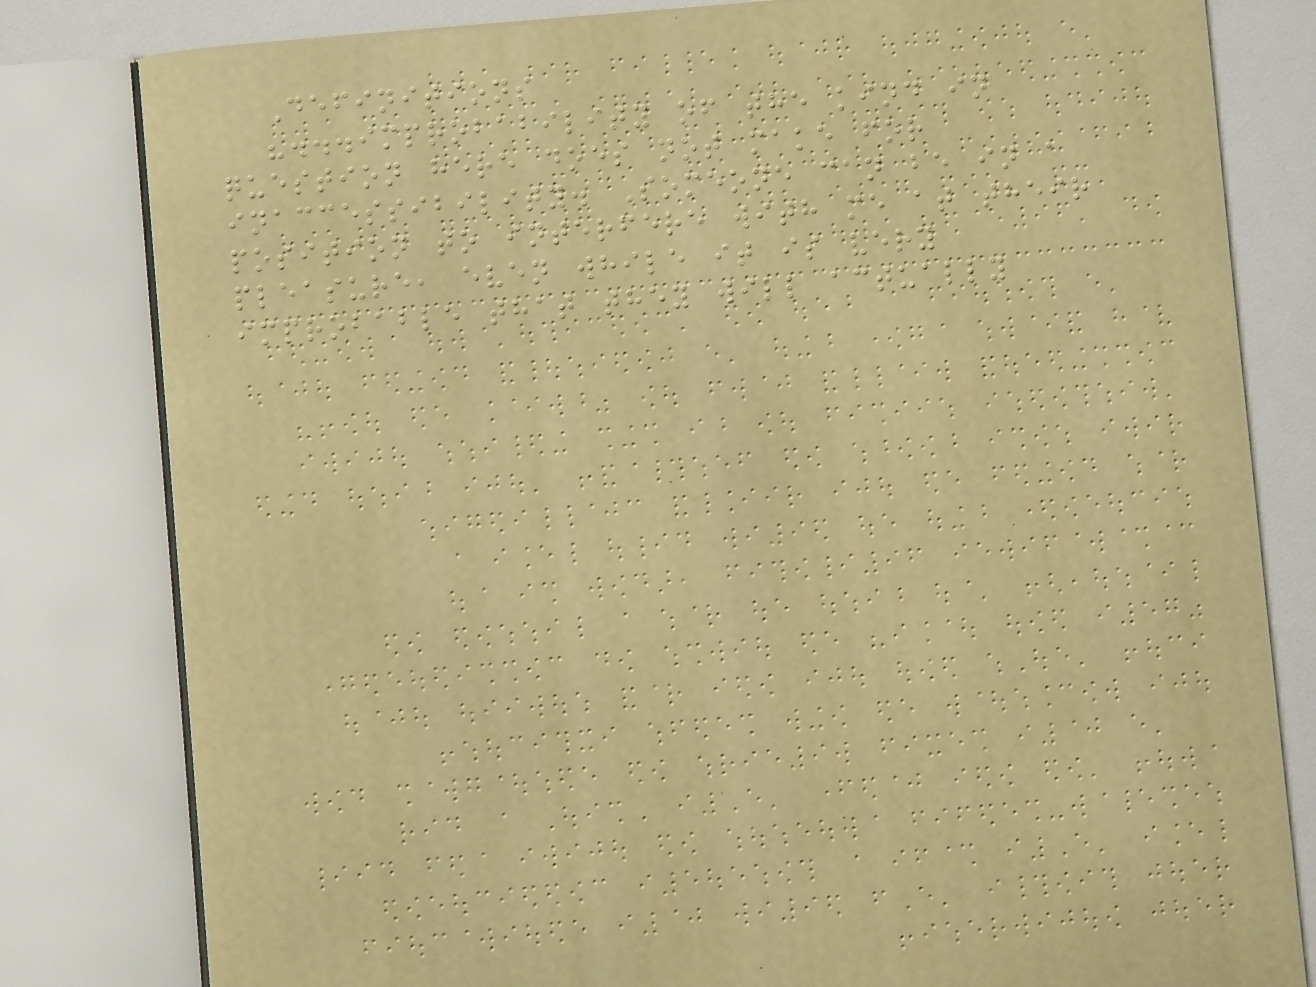Definitions
"...improbability of the kind in
question here does not make for
inaccessibility. Someone can be in a
position to interfere with me at their
pleasure, even while it is very
improbable that they will actually
